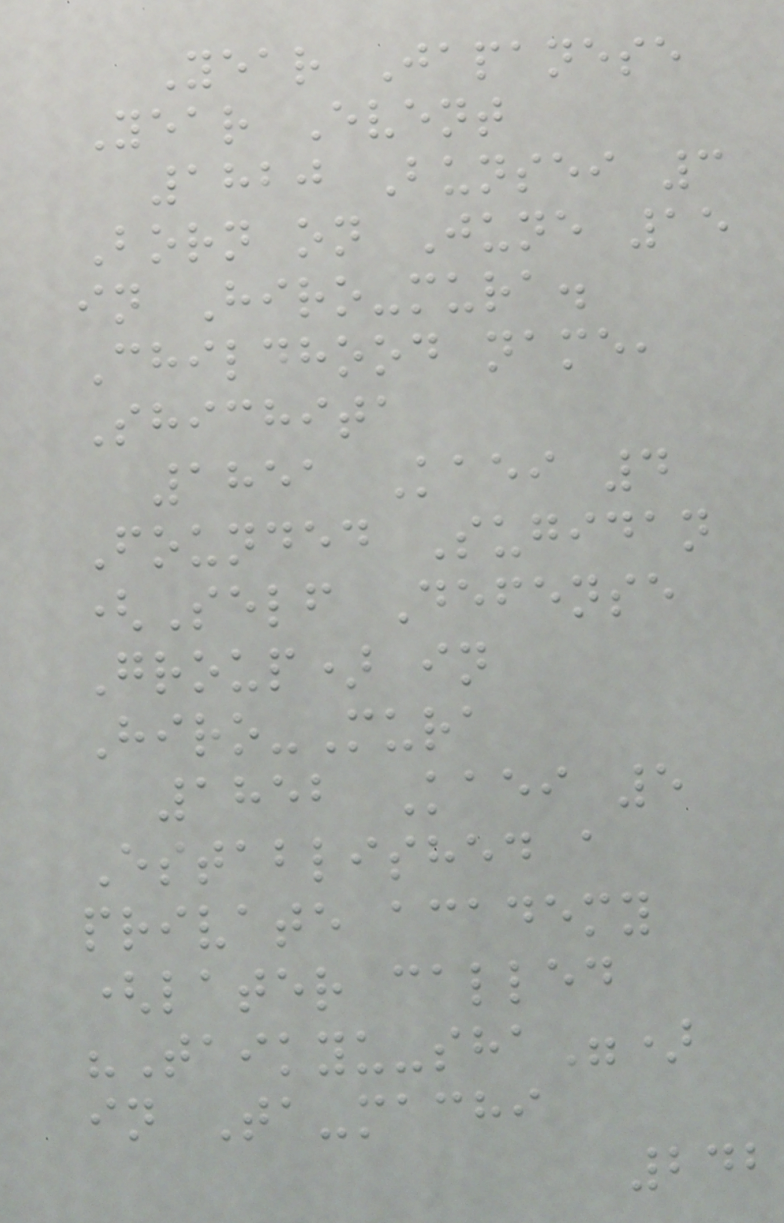Year Japanese
Year Event
1820 Bunsei 3
Born on June 15
in Hiro-mura.
Childhood name,
Shichita
1851 Kaei 4
Founded Sugidan
(Self Defense
Group) in
Hiro-Mura
1852 Kaei 5
Established a
private academy
(later called
"Taikyu-sha")
in Ta-machi
242
